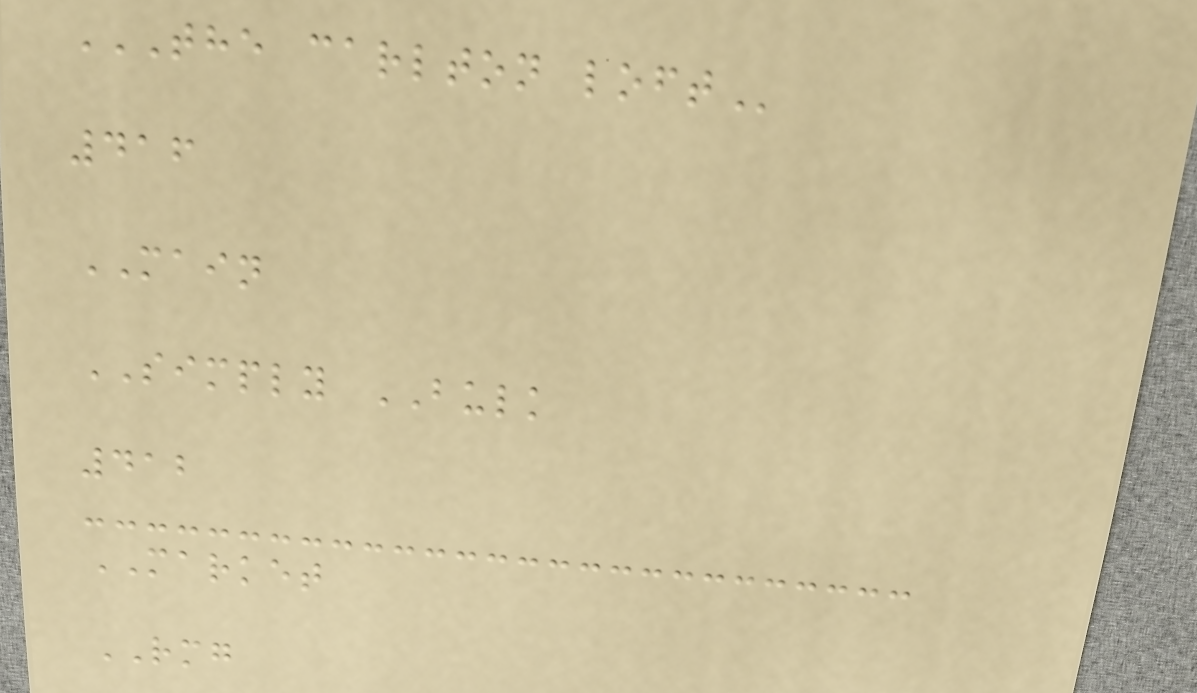THE CARLTON LOFT
416
MAIN
SIMPLY BULK
412
MARKET
RMG
